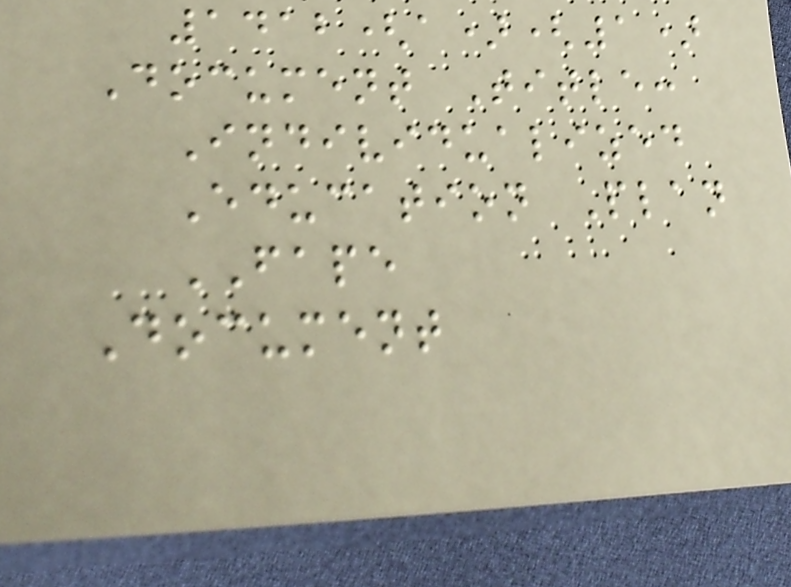1412(a)(1)
Document Title:
Individualized
Education Plan
FAPE
Document
